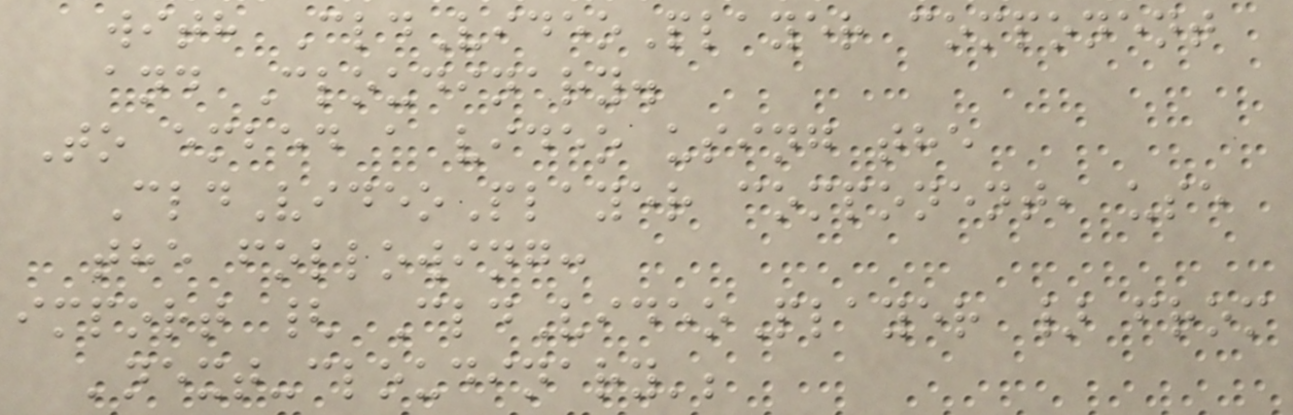with CldVideoPlayer component
and Cloudinary.
To embed a video using the
CldVideoPlayer component, use
the following:
import { CldVideoPlayer } from
'next-cloudinary';
